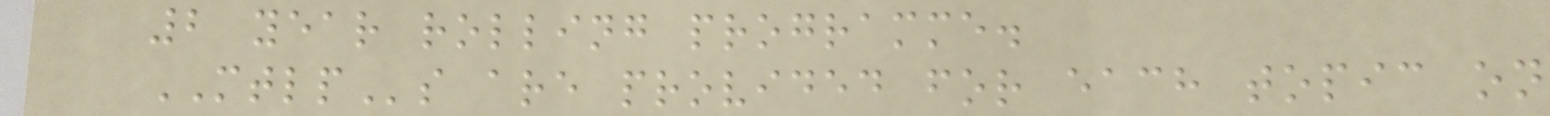2 year rolling programme.
MTLPs are provided for each topic on
